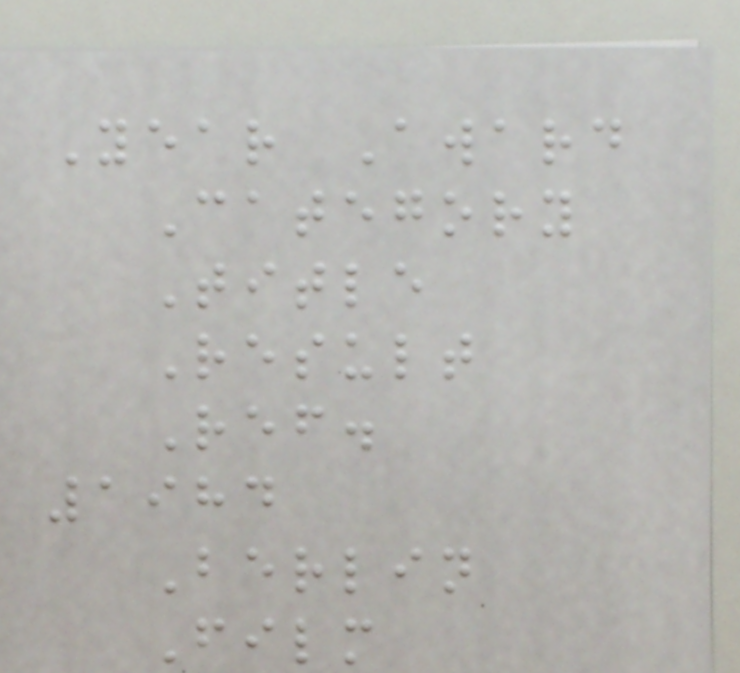Year Award
Category
Title
Result
Ref.
1984
Berlin
Film
